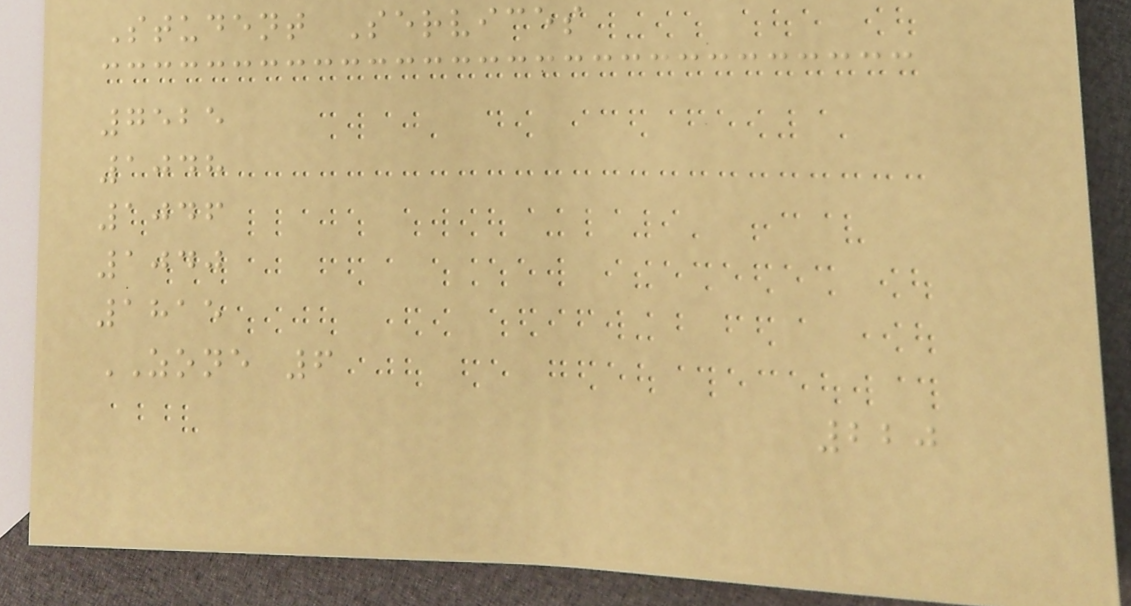Student Services
7525
1048
1046
1040
1815
ZONE 6
220
